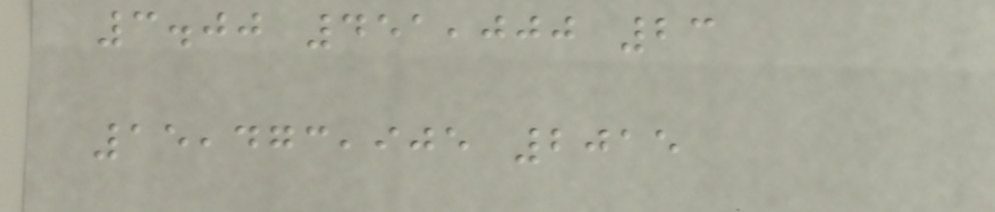3.00 451,000 23
15,473,905 2015
